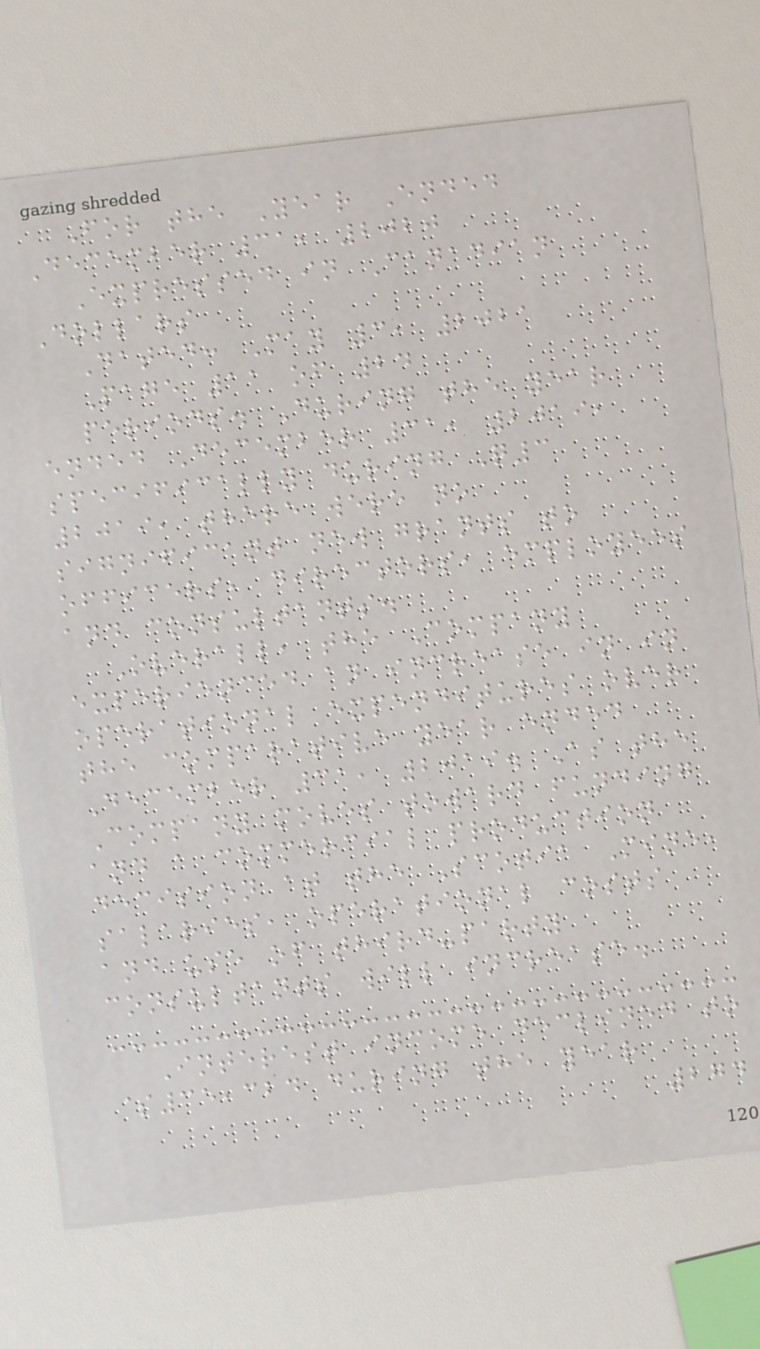For the Year Ended
December 31, 2020
Expressed in Canadian
Dollars
Dated: May 3, 2021
Page 11 of 24
periods. During the year
ended December 31, 2019,
specifically during Q3
2019, there were no
significant new grants to
officers, directors, employees
and consultants.
Overall, the Company
experienced an increase in in
operational expenditures over
the comparative year ended
December 31, 2019. As the
Company moves toward funding
and a commercial production
decision at the Scotia Mine,
salaries, operational costs
and use of third-party
consultants will increase.
Interest income declined to
$35,324 during the year
274
